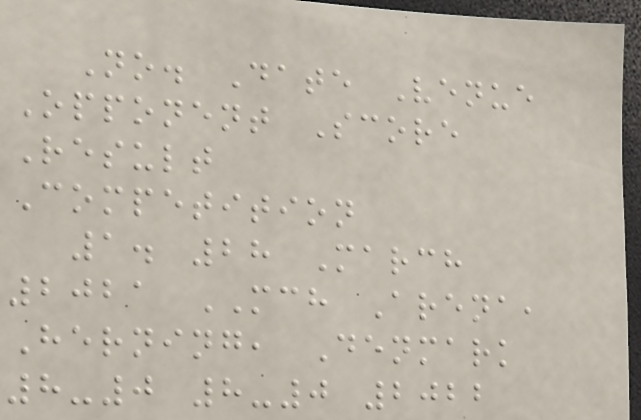No. Date Venue
Opponent Score
Result
Competition
1. 28 March
2021 MCH Arena,
Herning, Denmark
8-0 8-0 2022
